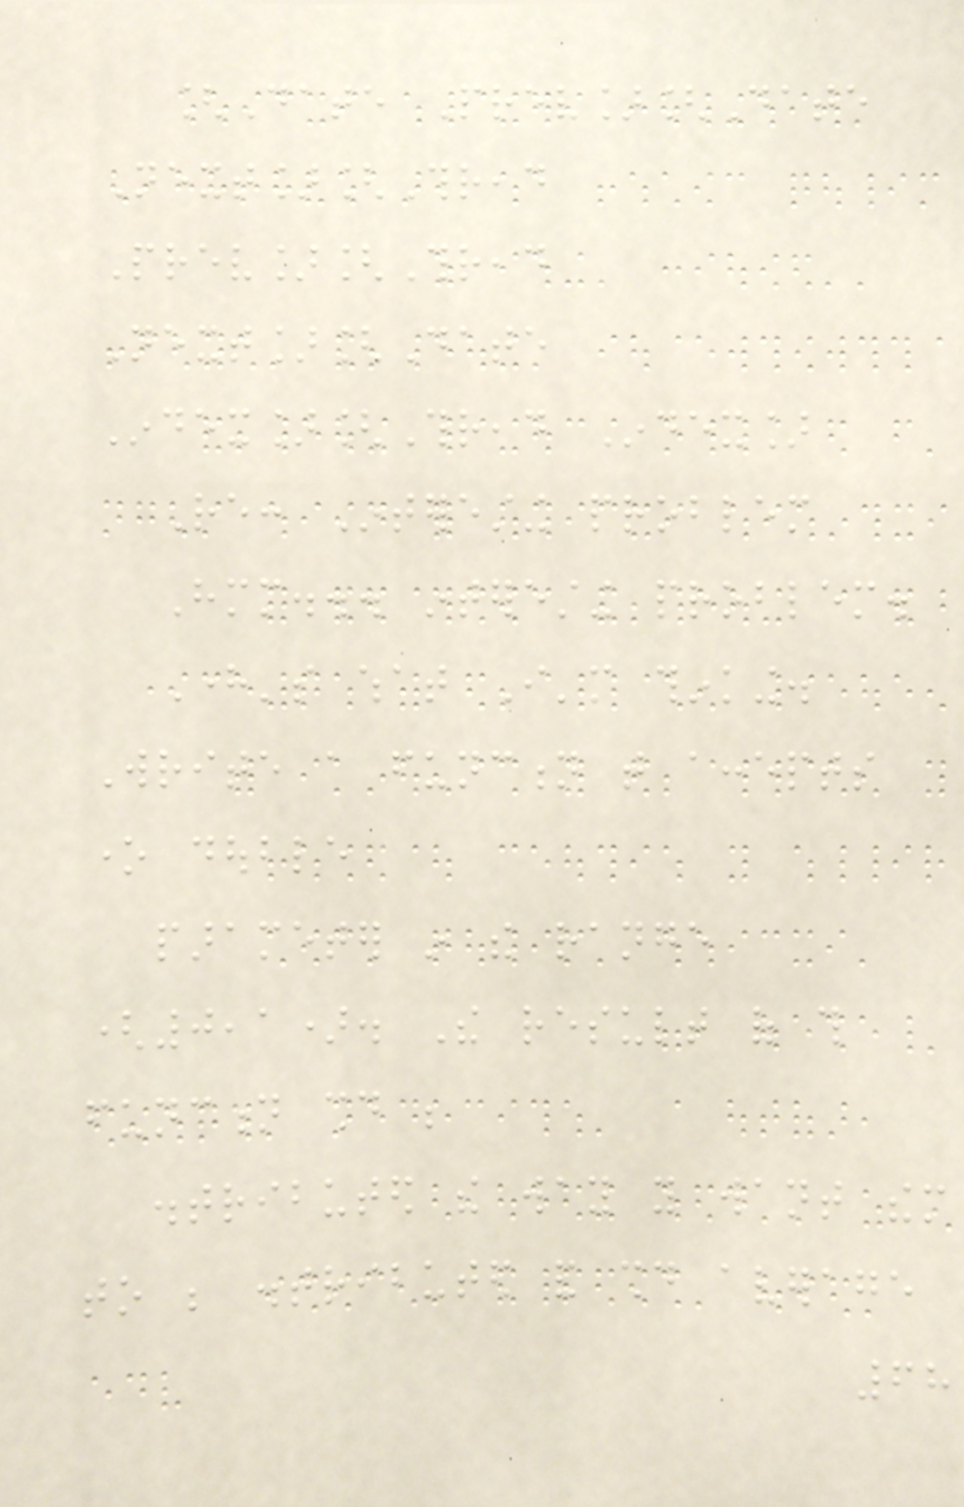[Date Prev][Date
Next][Thread
Prev][Thread
Next][Date
Index][Thread Index]
Re: Interesting problem
Hmm... interesting problem.
Here's what I'm thinking.
Write a function that accepts
one double
parameter in the range
(0,1). The result of this
function should be
distributed the way you want them
to be distributed and should average
68
